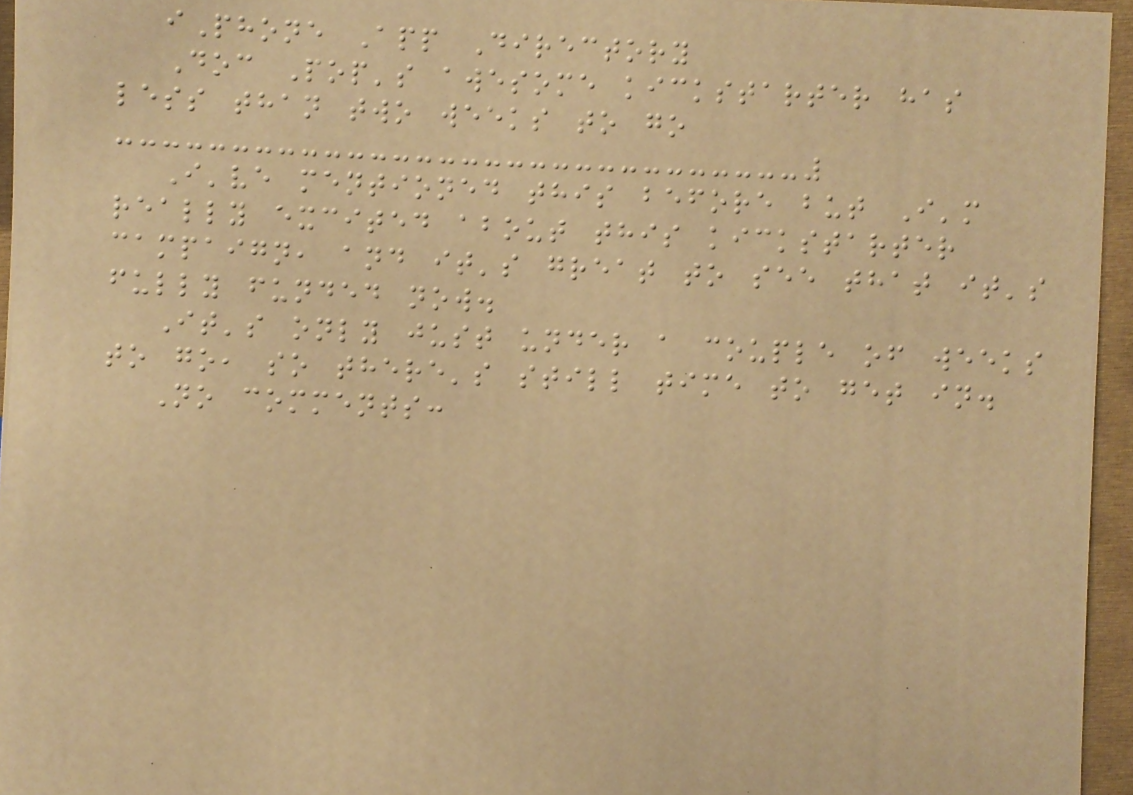iPhone App Directory
Doc Pop's awesome kickstarter has
less than two weeks to go
I've mentioned this before but I'm
really excited about this kickstarter
campaign, and it's great to see that it's
fully funded now.
It's only just under a couple of weeks
to go, so there's still time to get in.
No comments:
